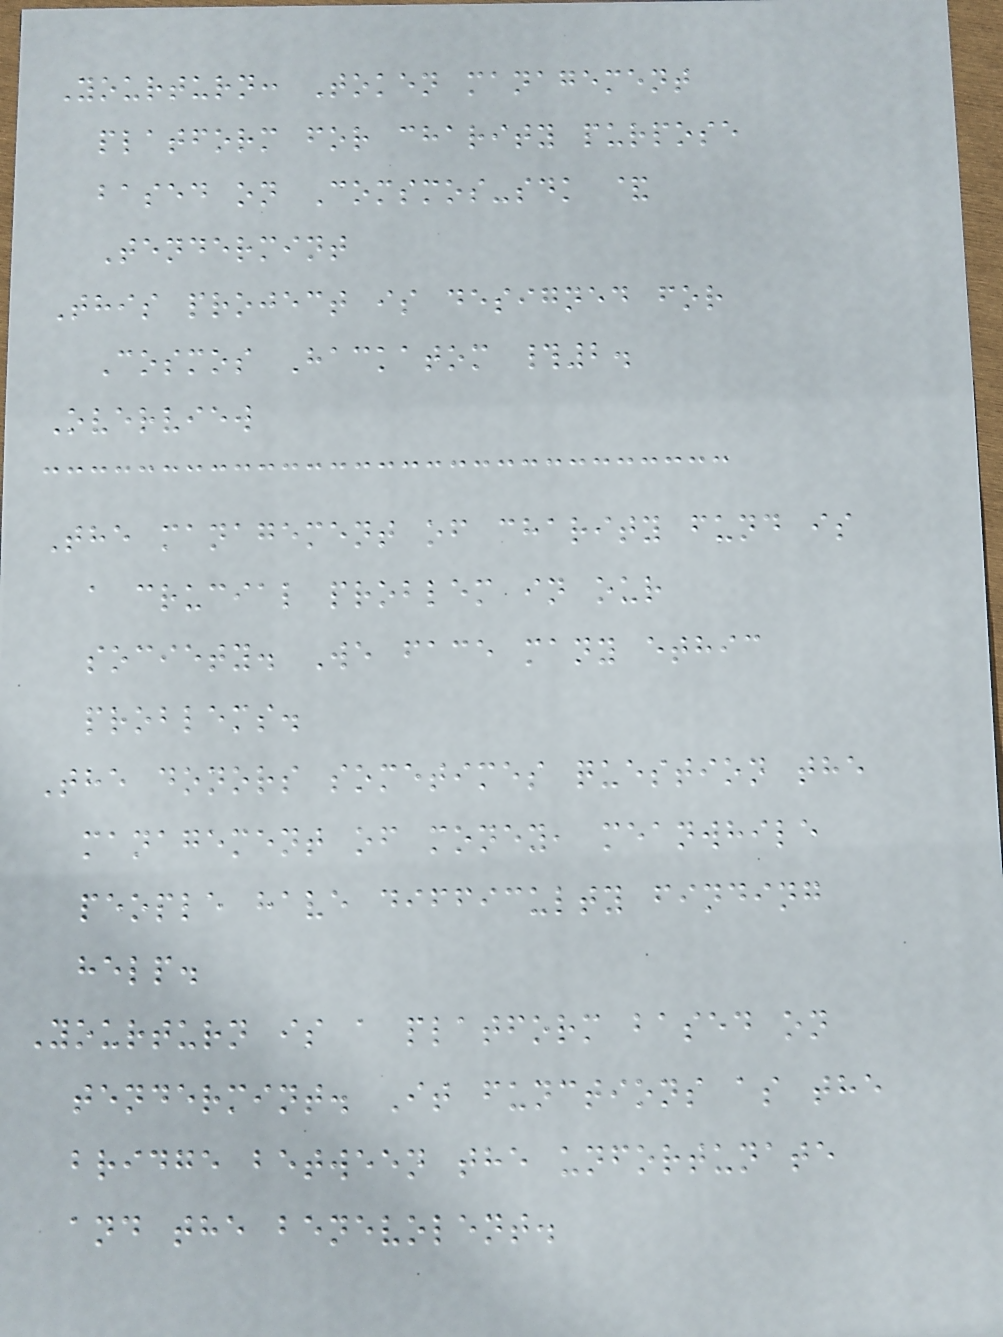Yourturn: Token management
platform for charity purpose
based on Comsmos-sdk &
Tendermint
This project is designed for
Cosmos Hackatom #2.
Overview
The management of charity fund is
a crucial problem in our
society. We face many ethic
problems.
The donors sometimes question the
management of money, meanwhile
people have difficulty finding
help.
Yourturn is a platform based on
tendermint. It functions as the
bridge between the unfortunate
and the benevolent.
